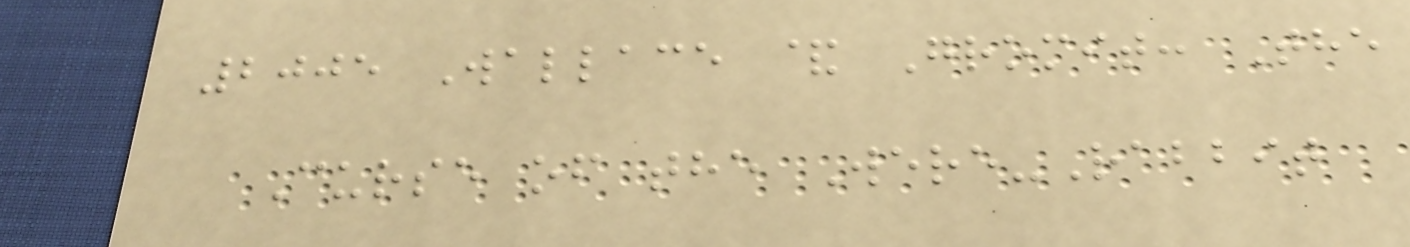2005 Wallace & Gromit: The
Curse of the Were-Rabbit
